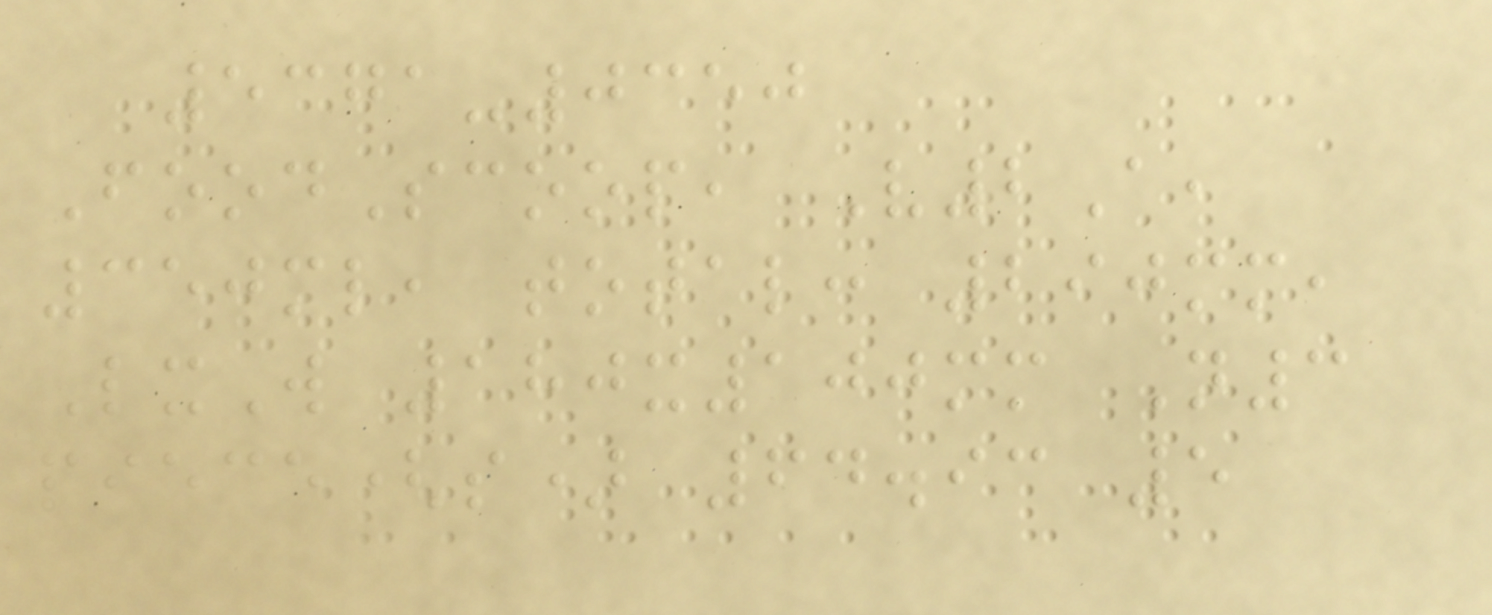5371-0350
FoodScoop, V2A,
350ml, total: 290mm,
LxW 180x100mm N3
piece(s) 64.93 5
